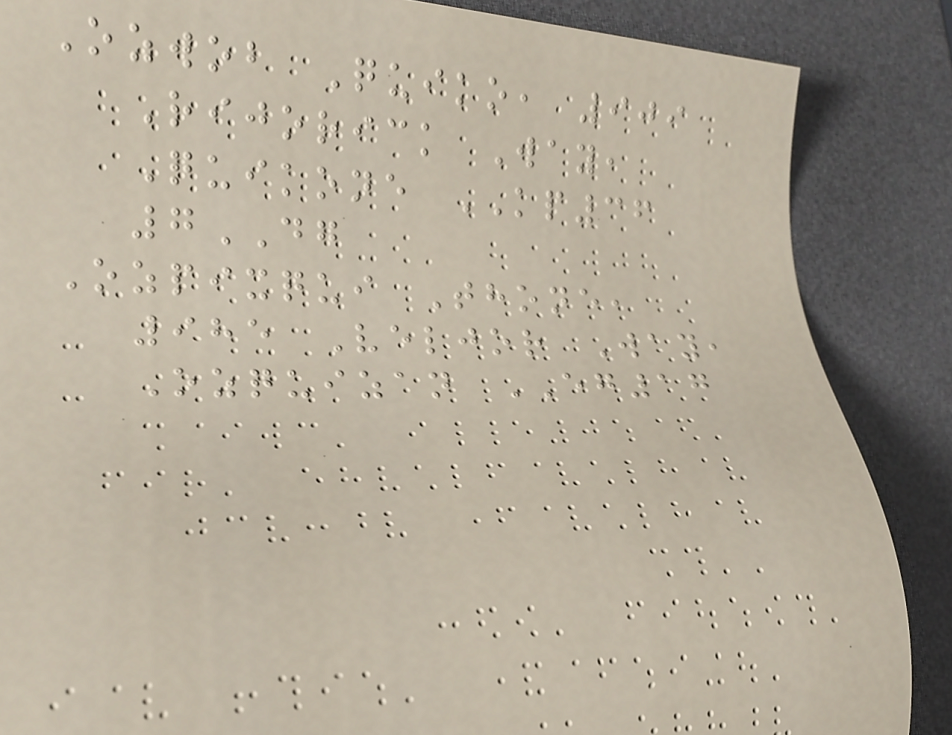Ozwob Quiko, 909
Rijorick Way,
Quikone KP36
7DG
Ozpixqui Thone,
985 Veljor Way,
Ozquizan EG17
